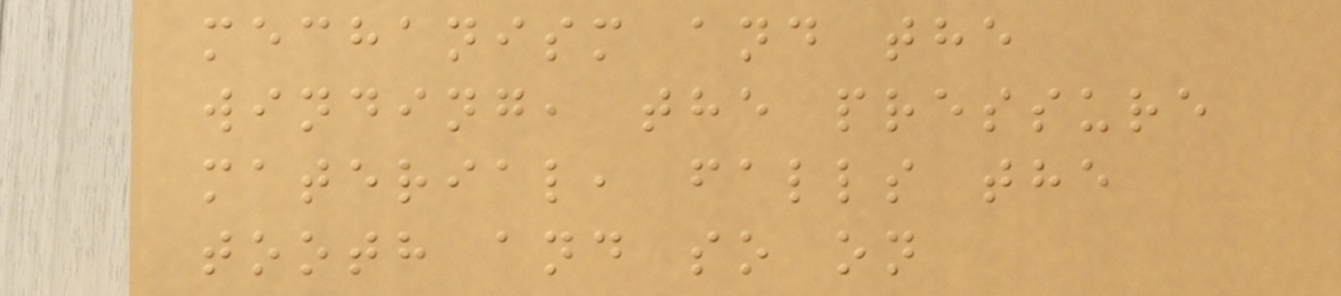mechanism and the
winding, the pressure
material, falls the
tooth and so on
